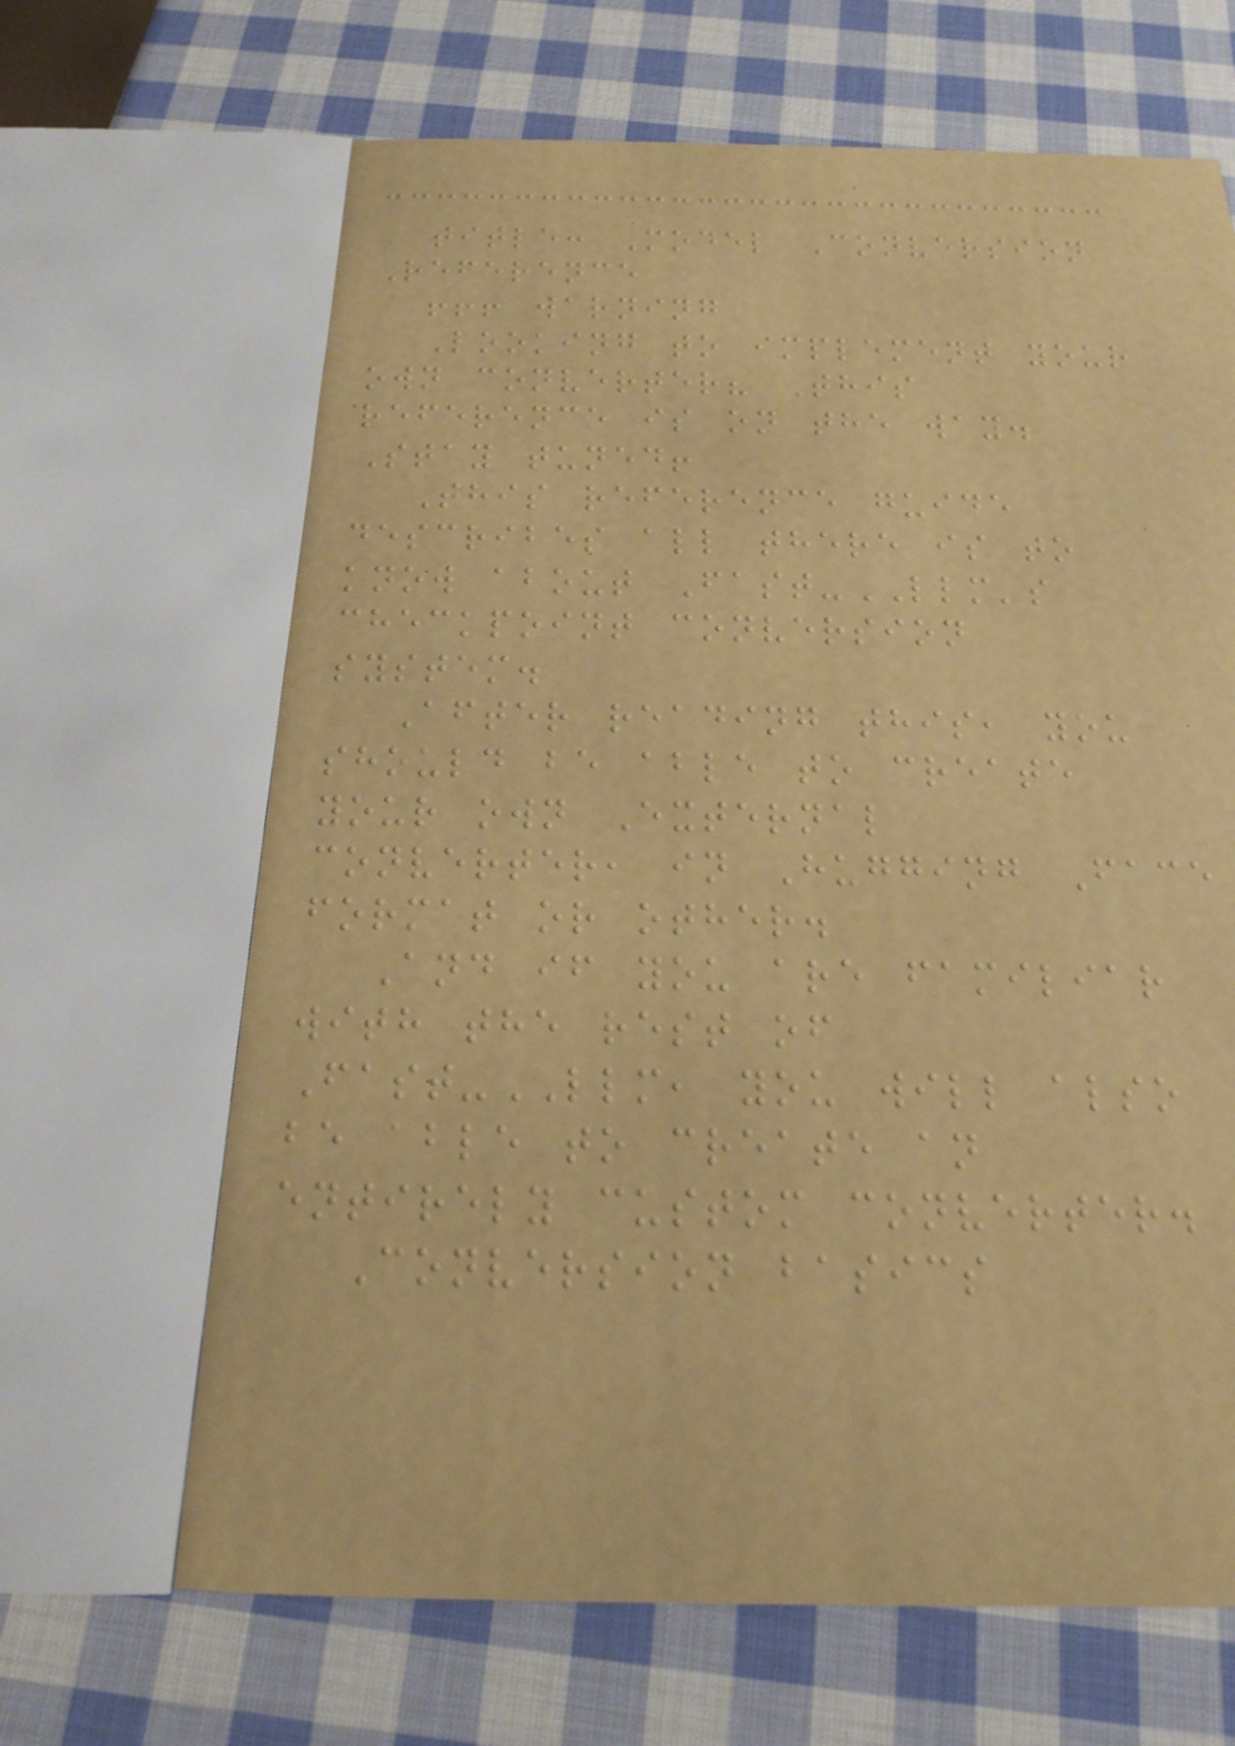title: Model Conversion
Reference
!!! warning
Looking to implement your
own converter? This
reference is on the way.
Stay tuned!
This reference guide
describes all there is to
know about Fast-LLM's
checkpoint conversion
system.
After reading this, you
should be able to create
your own External
converter, in Hugging Face
format or other.
And if you are familiar
with the rest of
Fast-LLM, you will also
be able to create an
entirely custom converter.
Conversion basics
